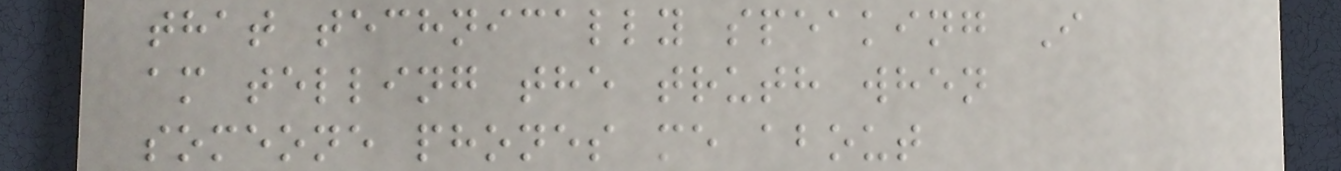that technically speaking I
am telling the truth when
someone phones me about
